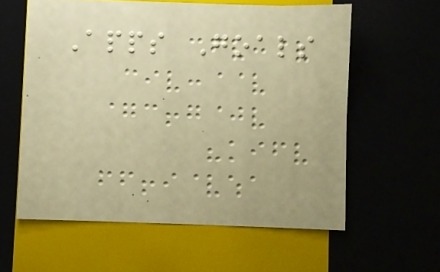Apps Goals
